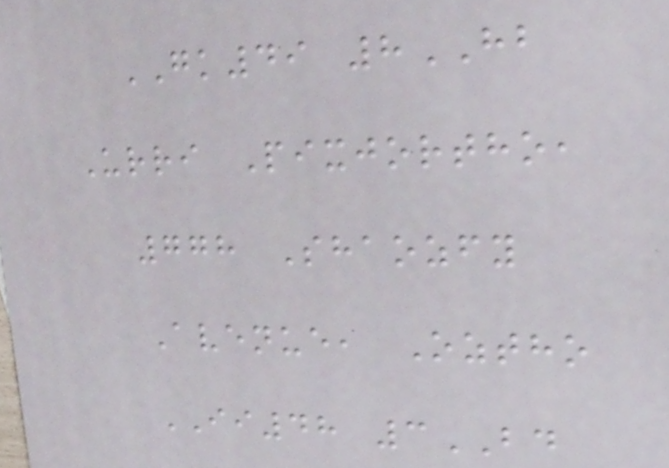GK49 8HB
Urri Pixjortho,
778 Shaozfy
Avenue, Oztho
II48 3BD
